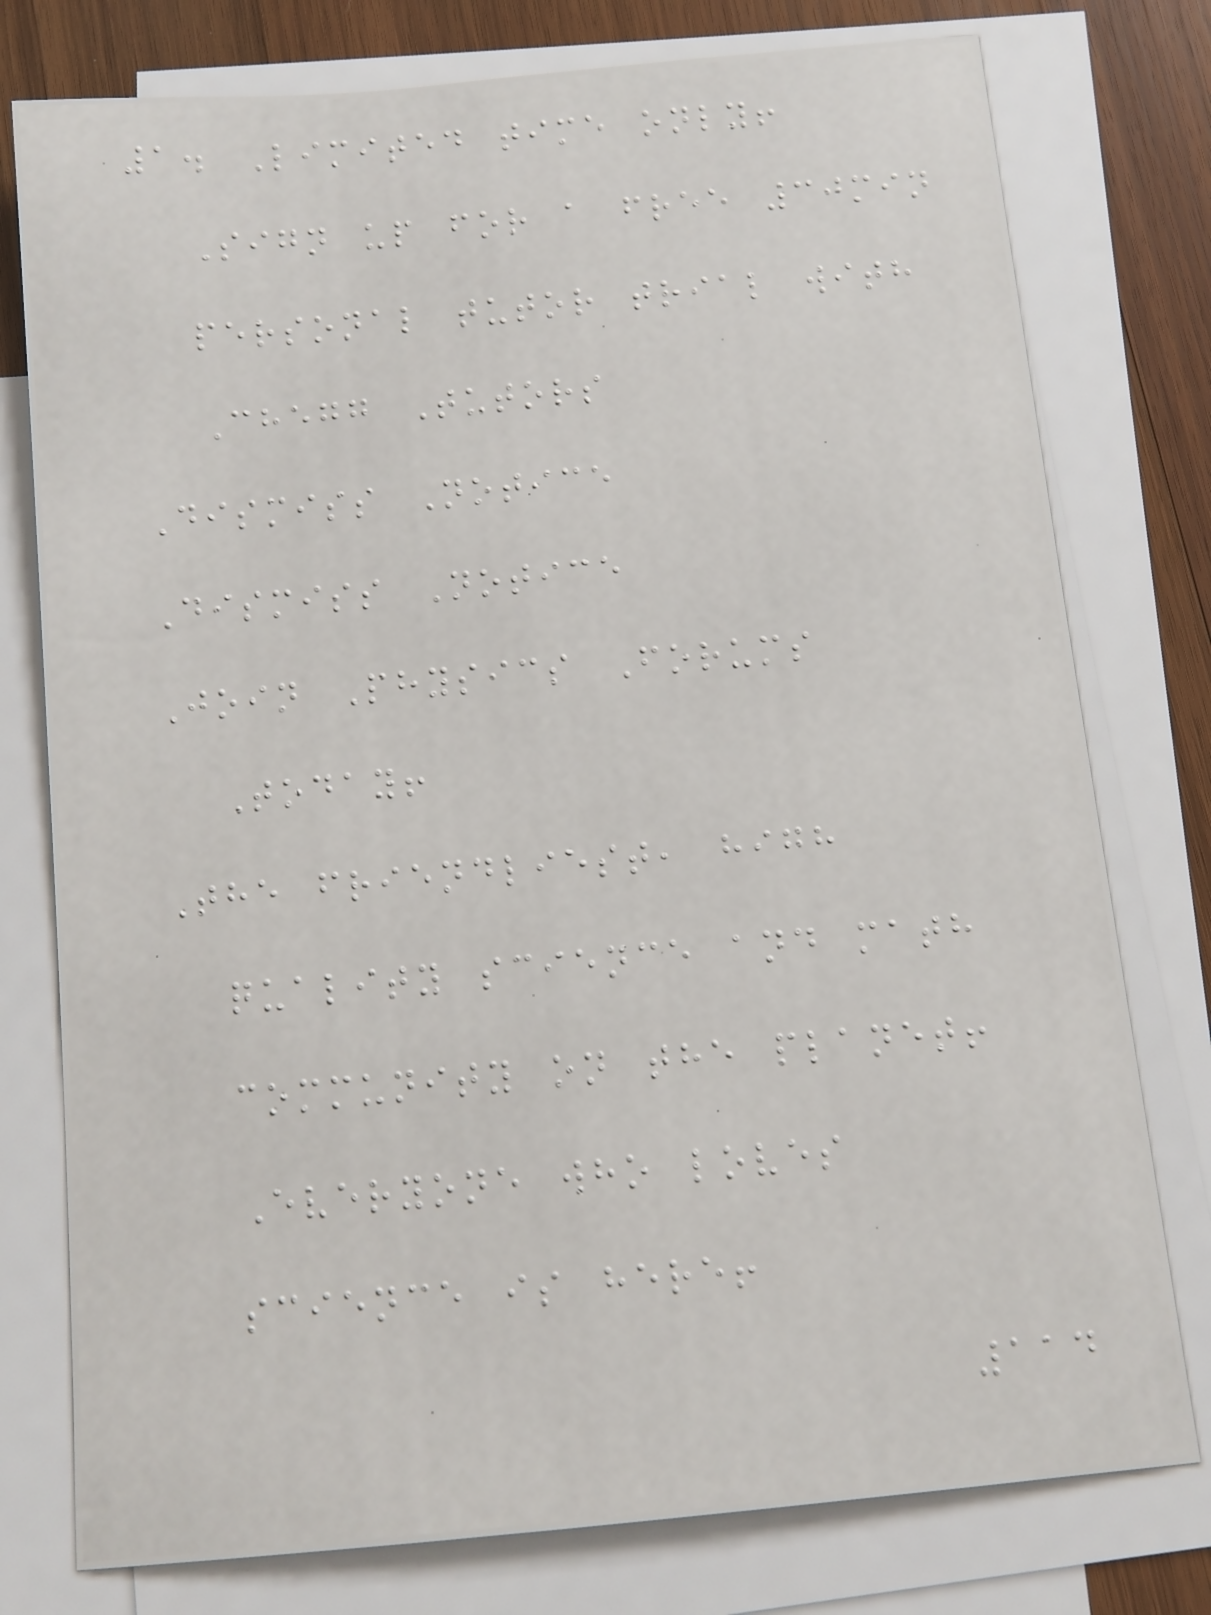1. Limited time only!
Sign up for a free 30min
personal tutor trial with
Chegg Tutors
Dismiss Notice
Dismiss Notice
Join Physics Forums
Today!
The friendliest, high
quality science and math
community on the planet!
Everyone who loves
science is here!
114
